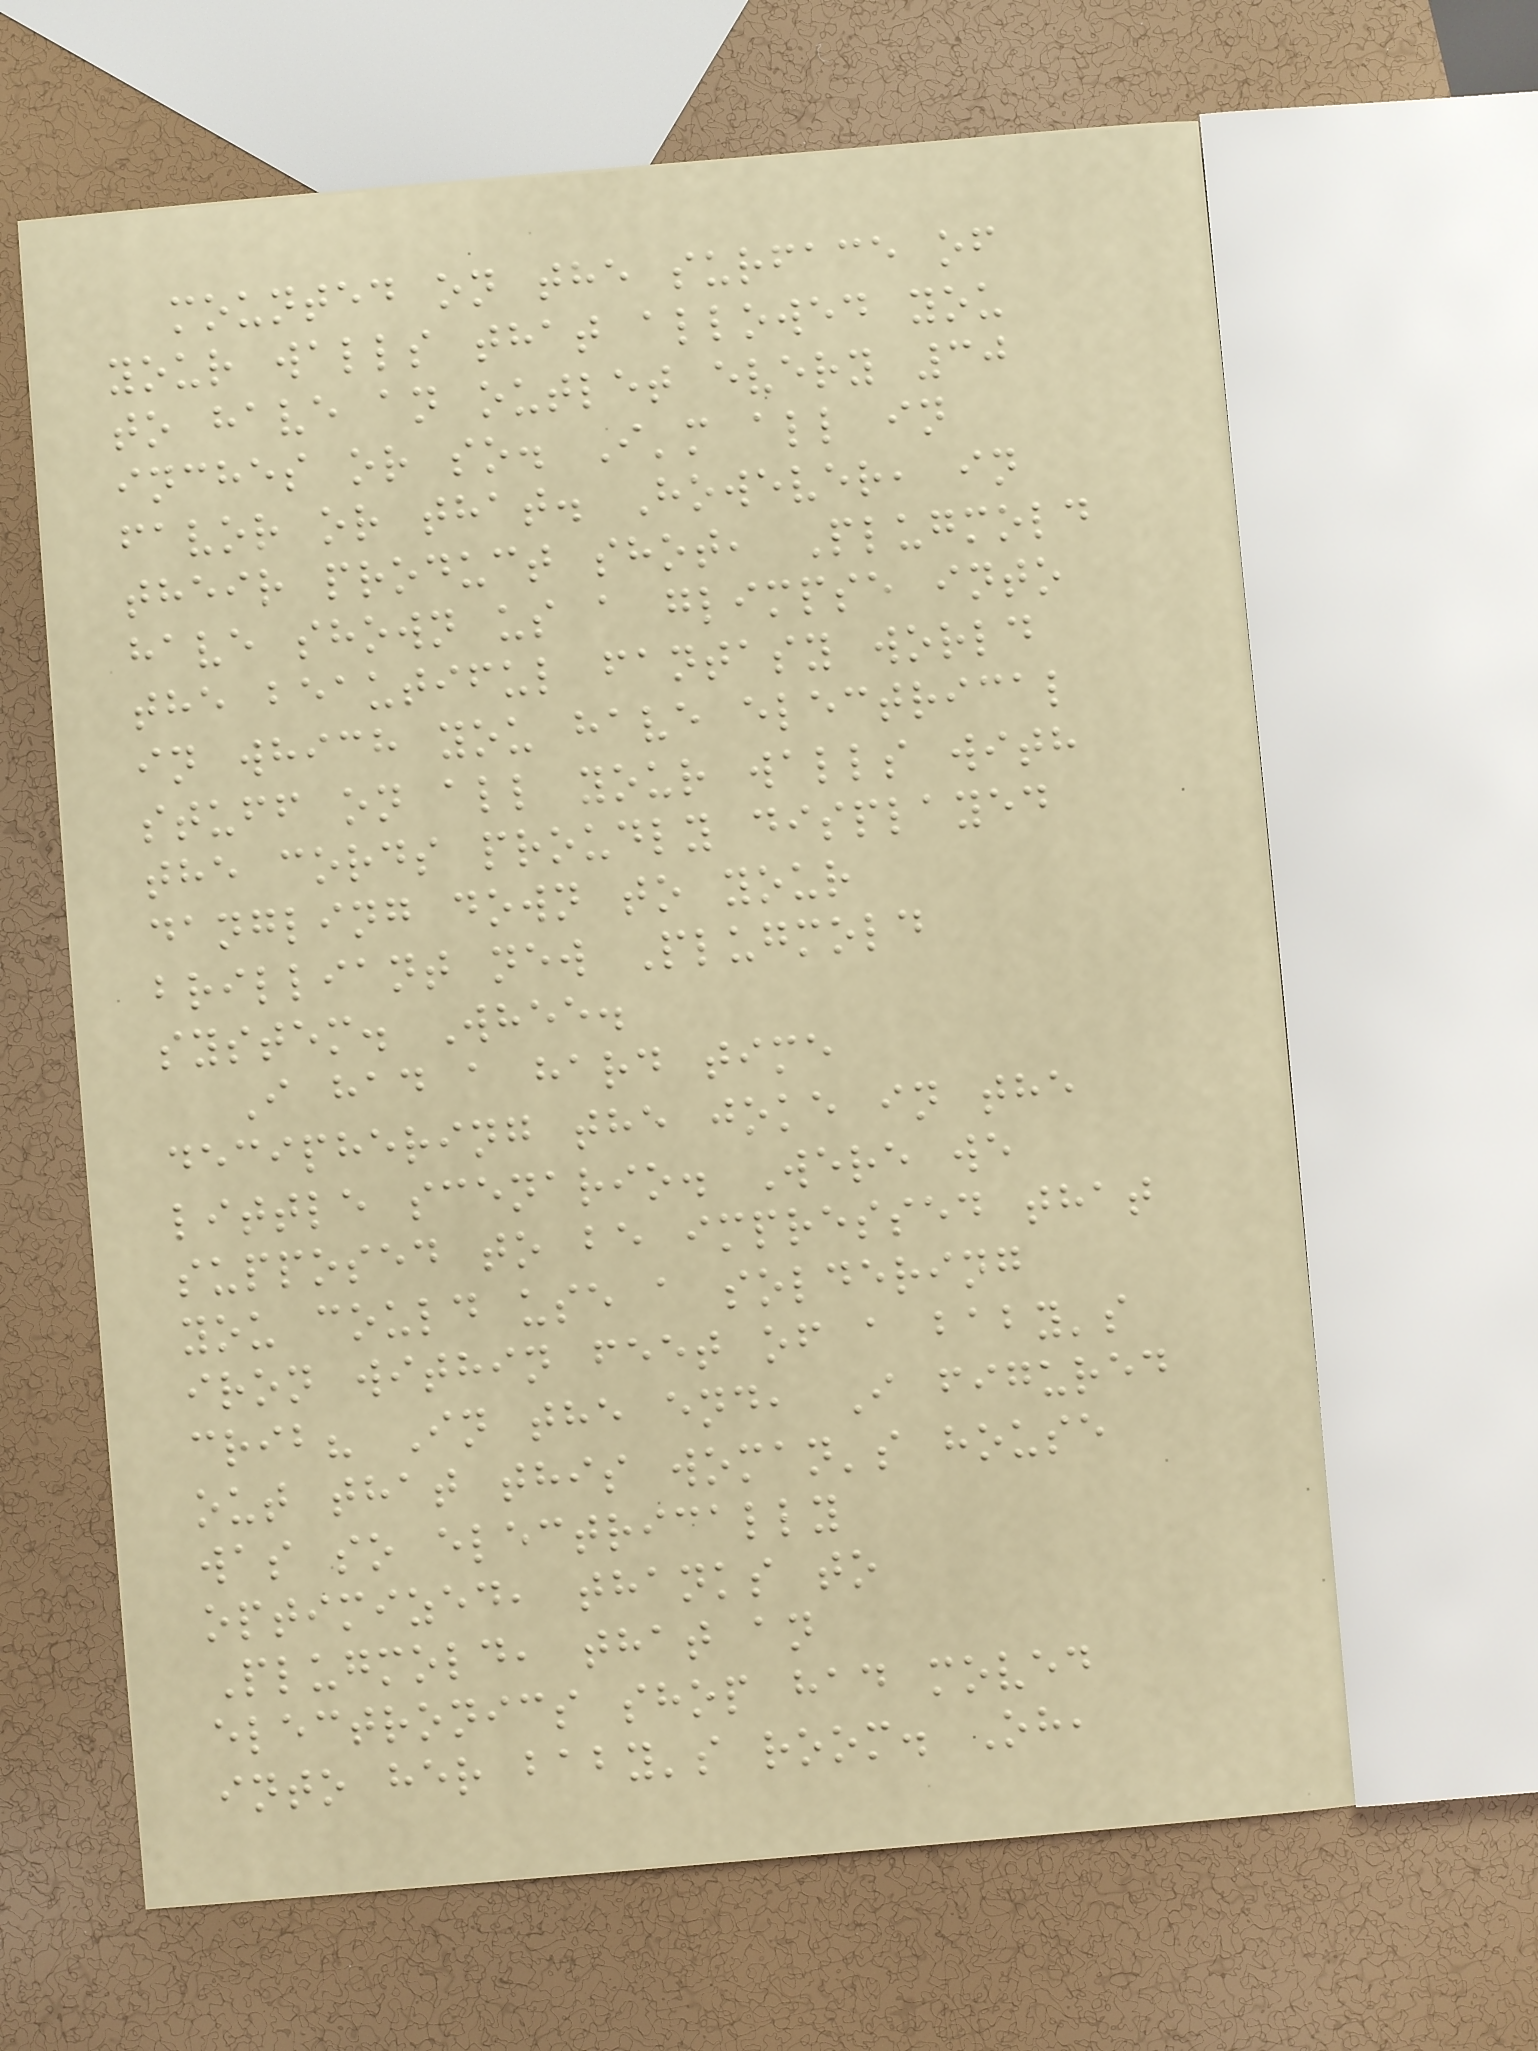mounted on the surface of
your walls that allowed you
to have an outlet every 30
inches or so. I'm all in
favor or that. However, in
their product shot, Plugmold
have shown us a glimpse into
the beautiful fantasy world
in which you have electrical
stuff on all your walls with
the cords proudly displayed
dangling down to your
brilliant new Plugmold
system. Whee.
I had a hard time
deciphering the joke in the
little scenario. Were we
supposed to be impressed that
you could use a soldering
iron within feet of a baby's
crib? In the end, I figured
out that this woman's house
was so electrically
optimized, thanks to
Plugmold, that an
electronics shop had moved
into her baby's room. Oh,
